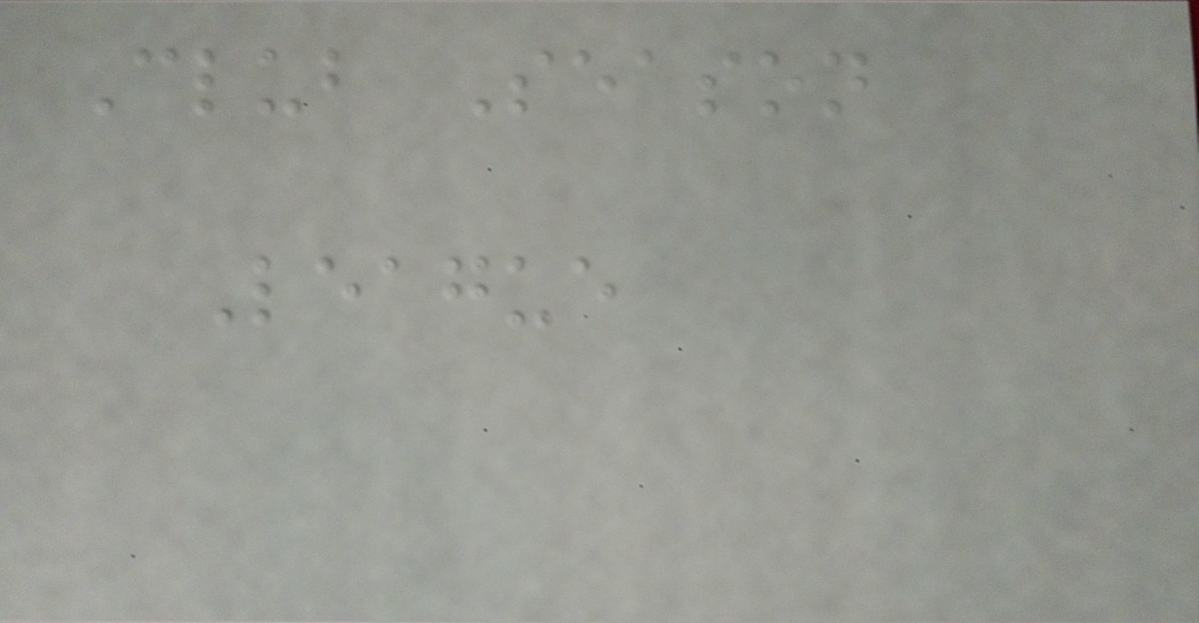Club Season
League
